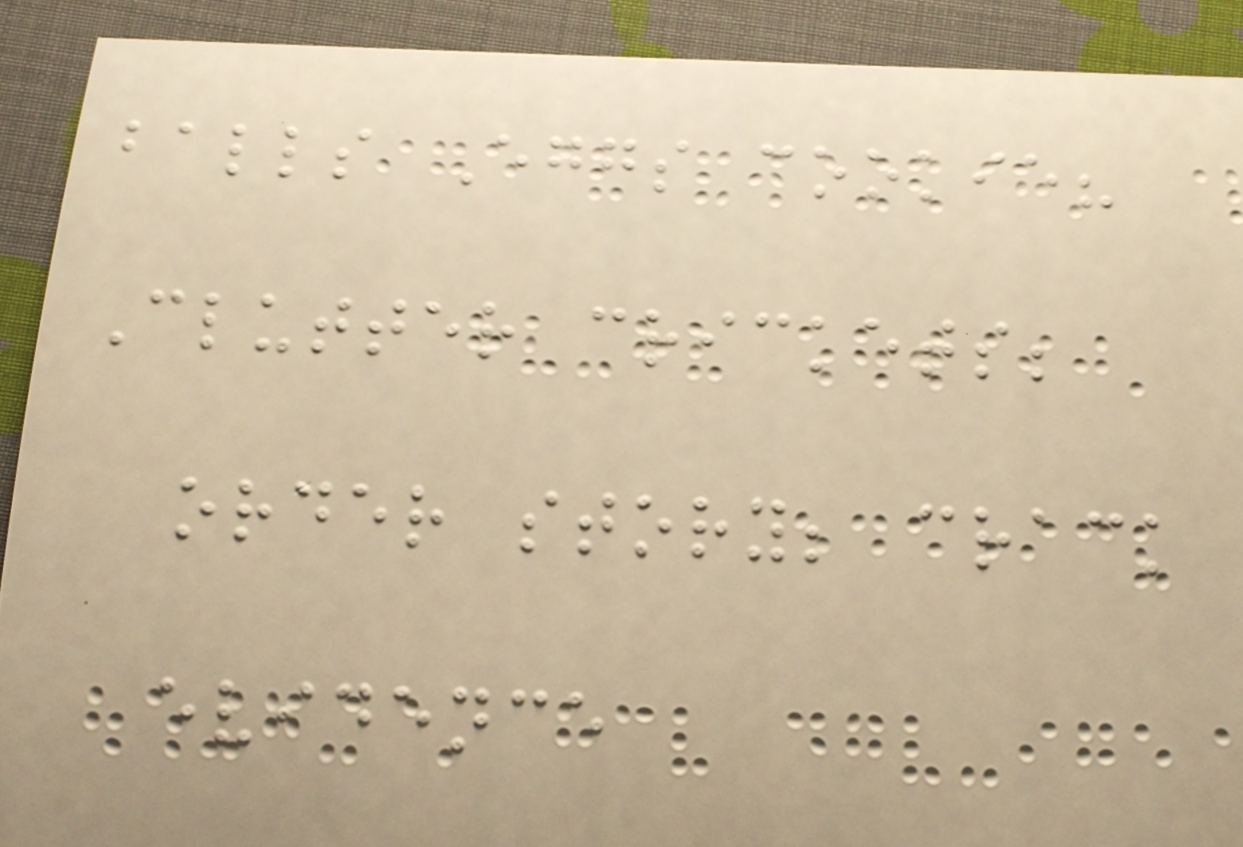balls Eggs cookie?
Clutter crickets;
order story; crack
evidence
